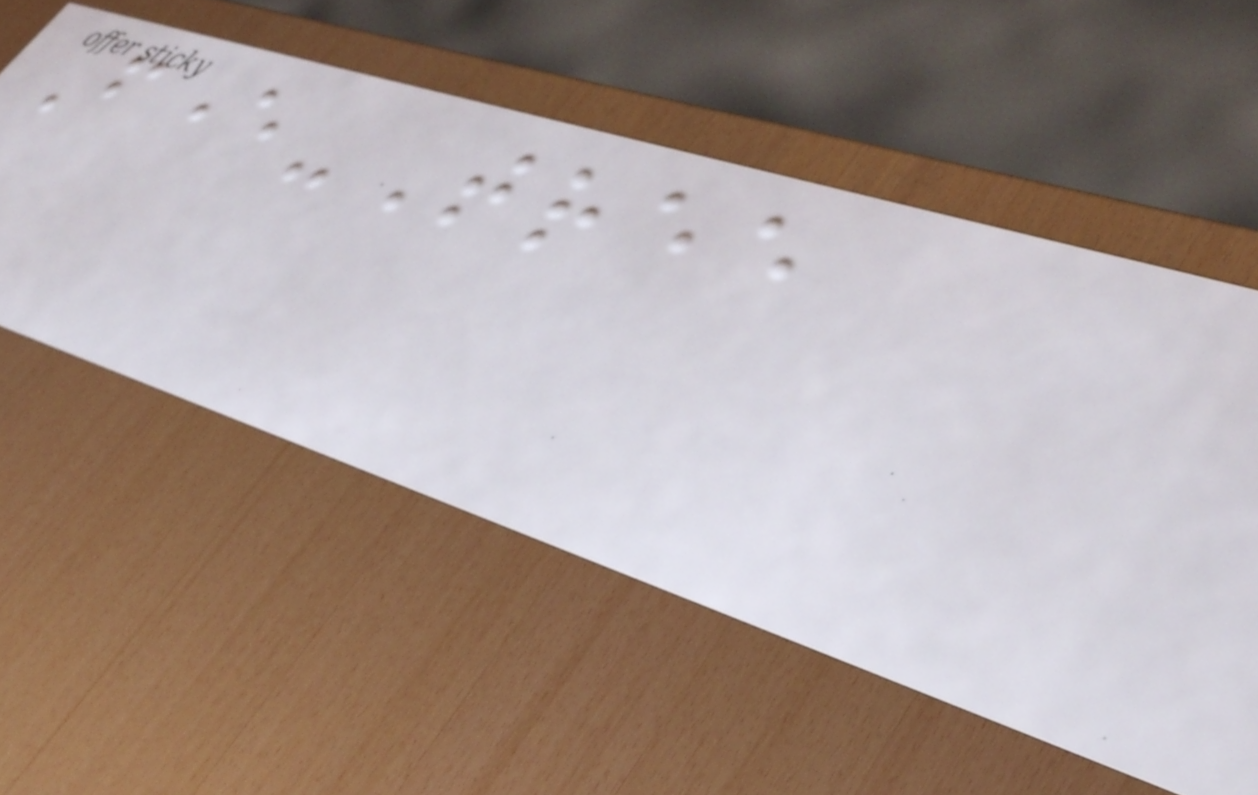Fever-Tree
